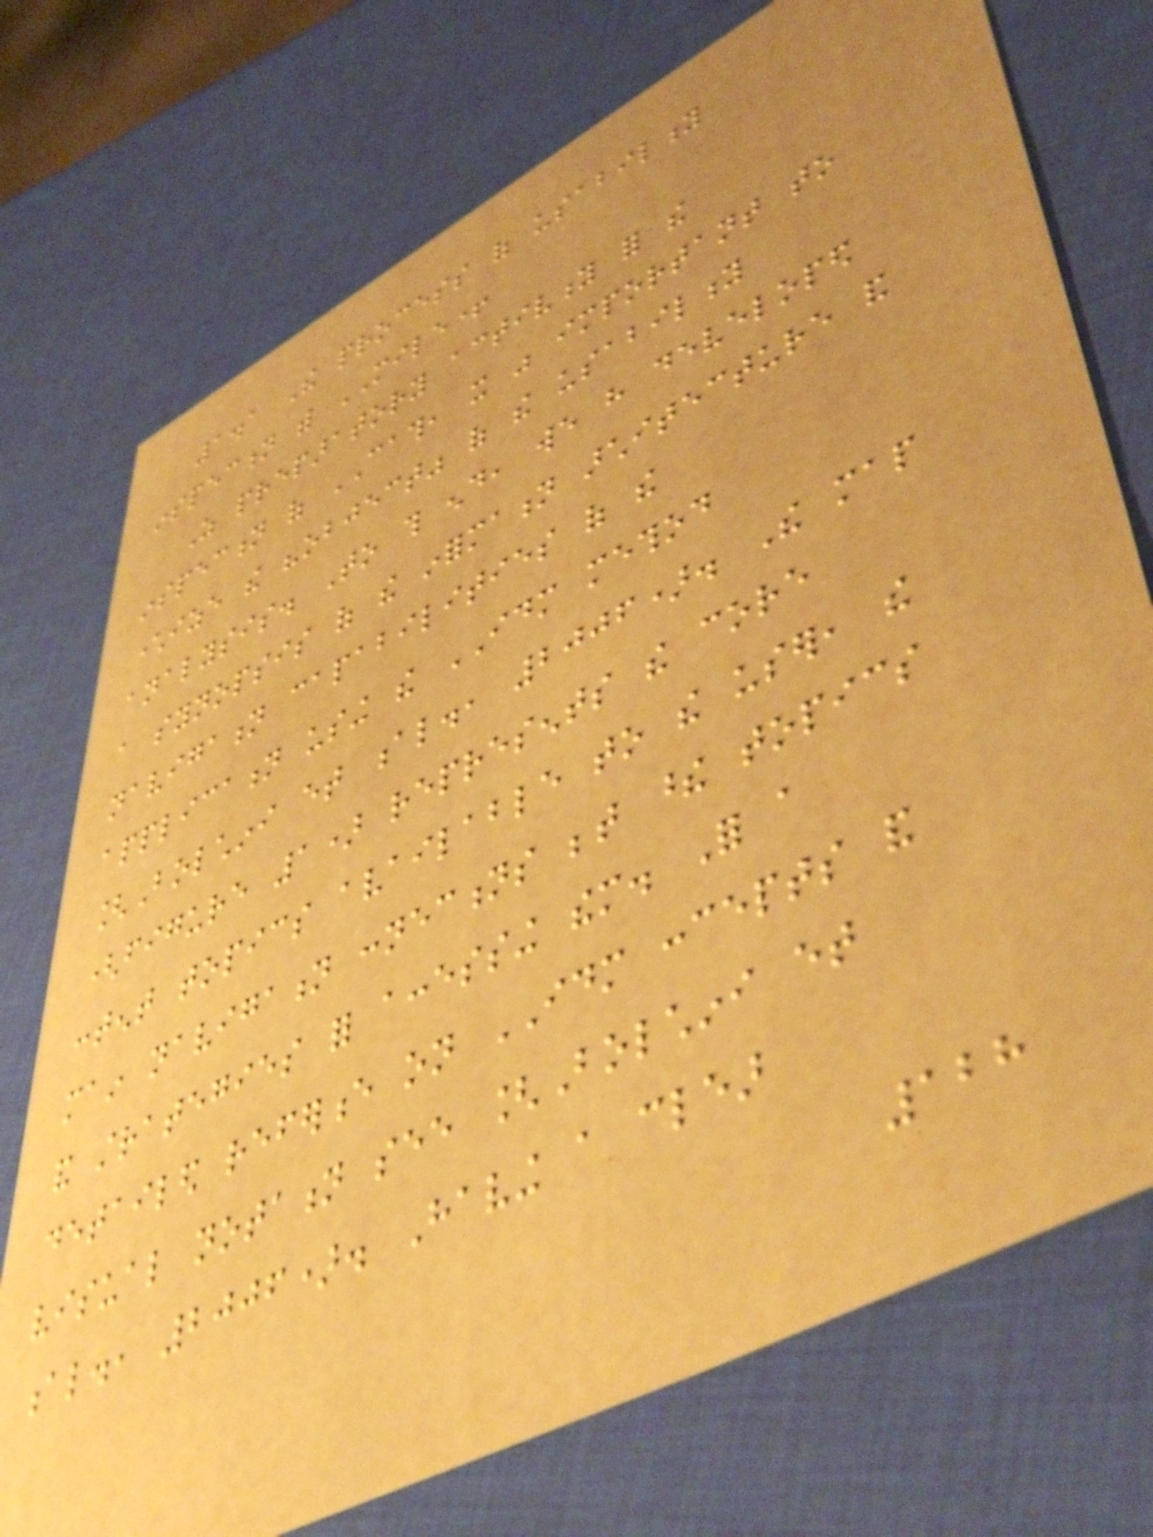1.1 The process of usability
inspection with MILE+
As preparatory activity for the
inspection of CATH, it was important to
characterize the "object" of the usability
analysis. To this end, we have developed
a synopsis of the information architecture and
navigation capabilities of the
application using the IDM method
[Bolchini et al., 2006). The map
(figure 1) represents the core
content topics available to the user, the
main navigation connections between these topics
and strategies for accessing them. For a
detailed reference on IDM concepts and
visual notation see [Bolchini et
al., 2006). Having a clear
128
